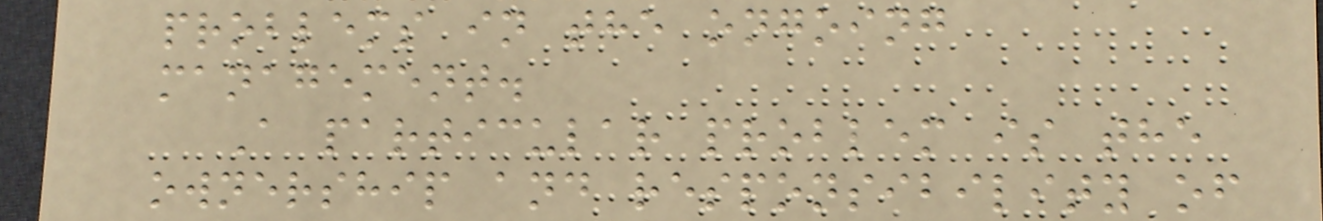problems in the ongoing
management.
A particular problem is the
ownership and responsibility of
